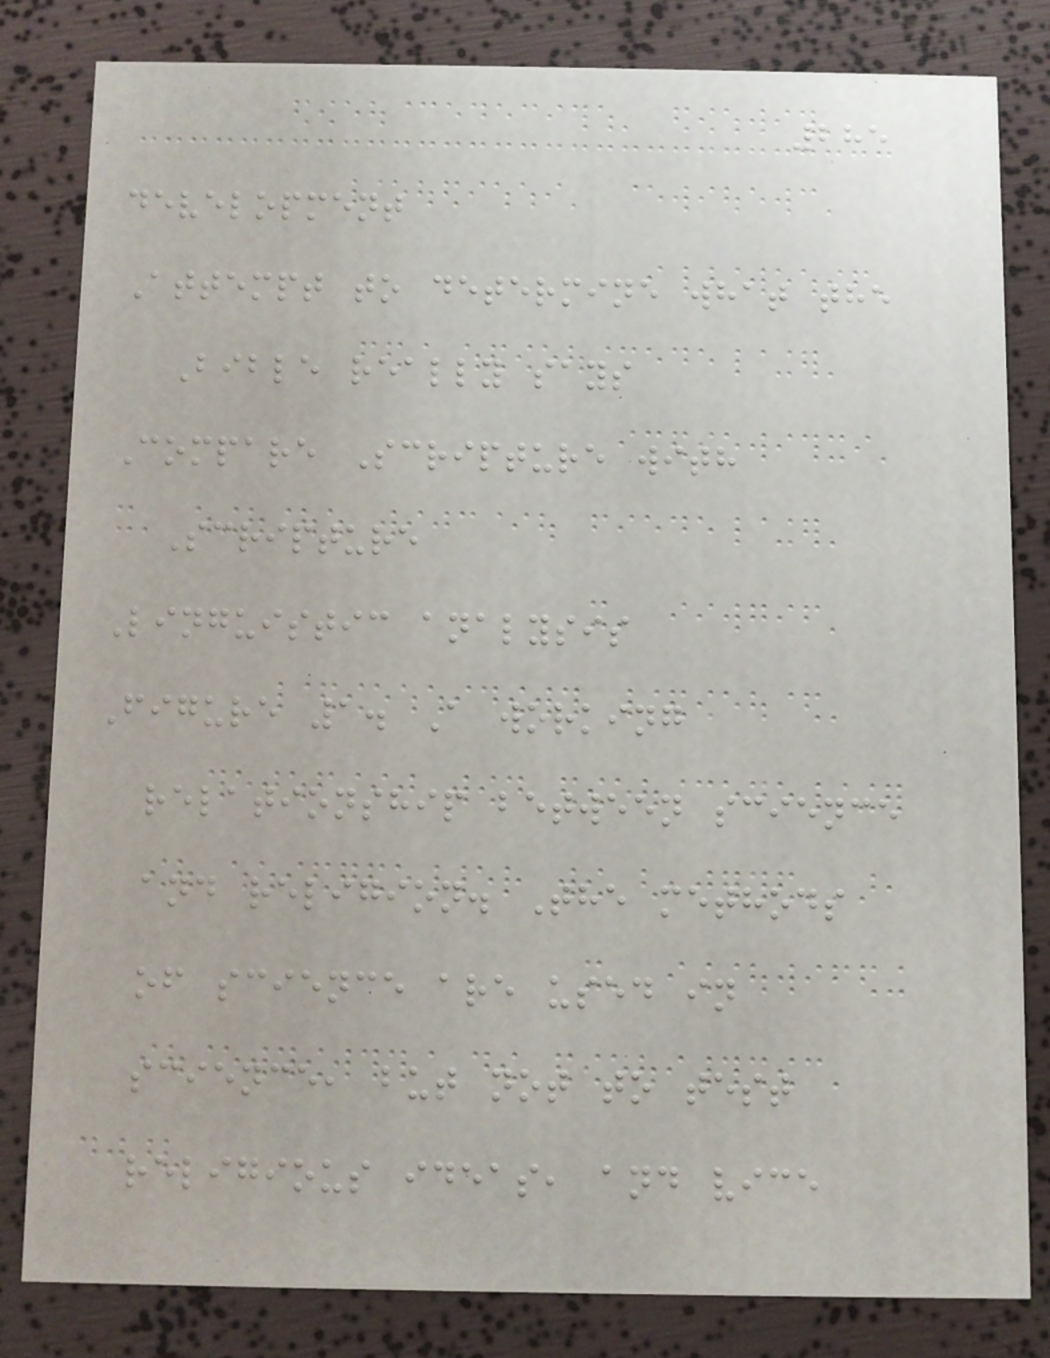285
development
Attempt to determine what the
Bible really says
Compare Scripture with
Scripture
Linguistic analysis
Figure 1. A working
relationship between science
and religion. The methods
of science are used in
science, but not to test
religious ideas, and vice
